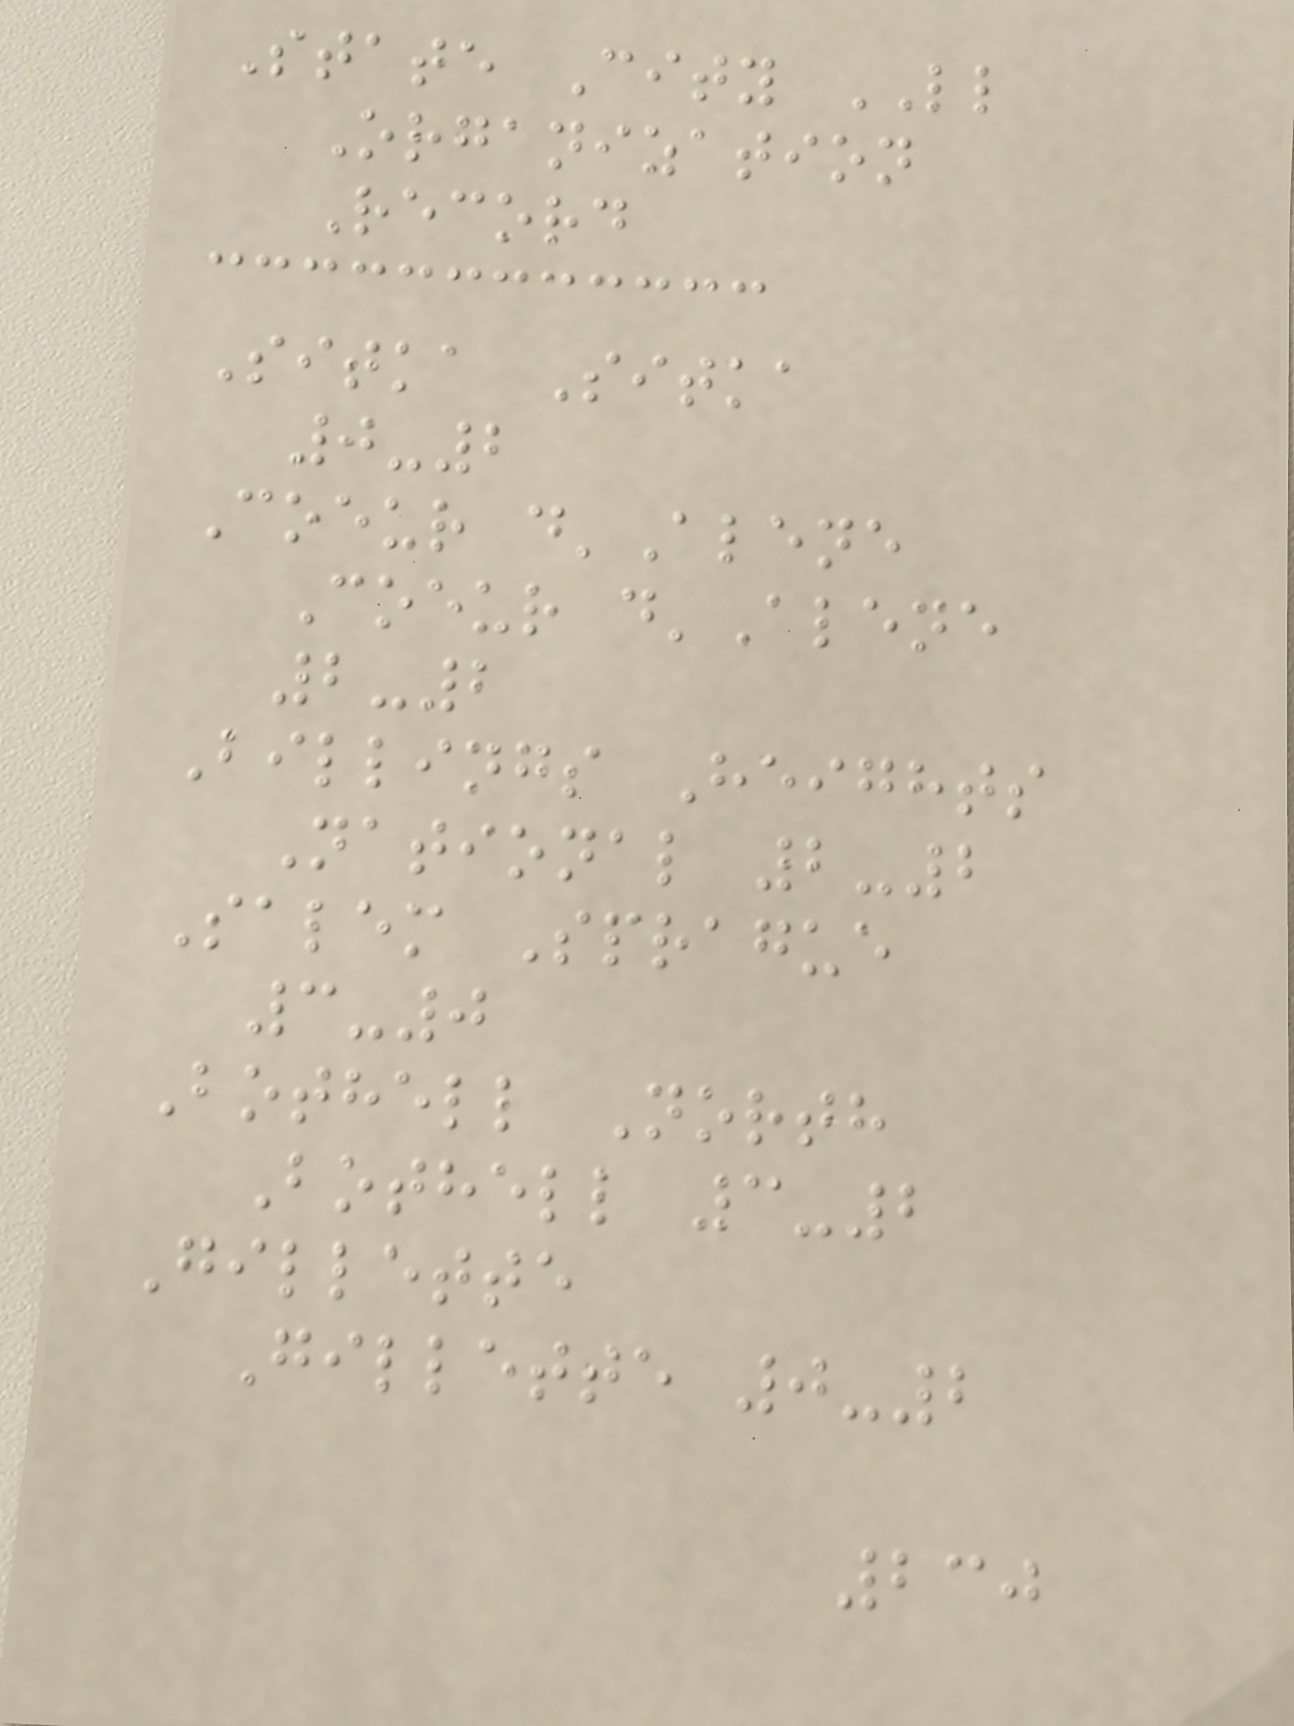State City LL
Organization
Record
Sitka Sitka
0-2
Coeur d'Alene
Coeur d'Alene
2-2
Billings Heights
National 2-2
Salem Sprague
3-0
Bothell North
Bothell 3-2
Gillette
Gillette 0-2
230
